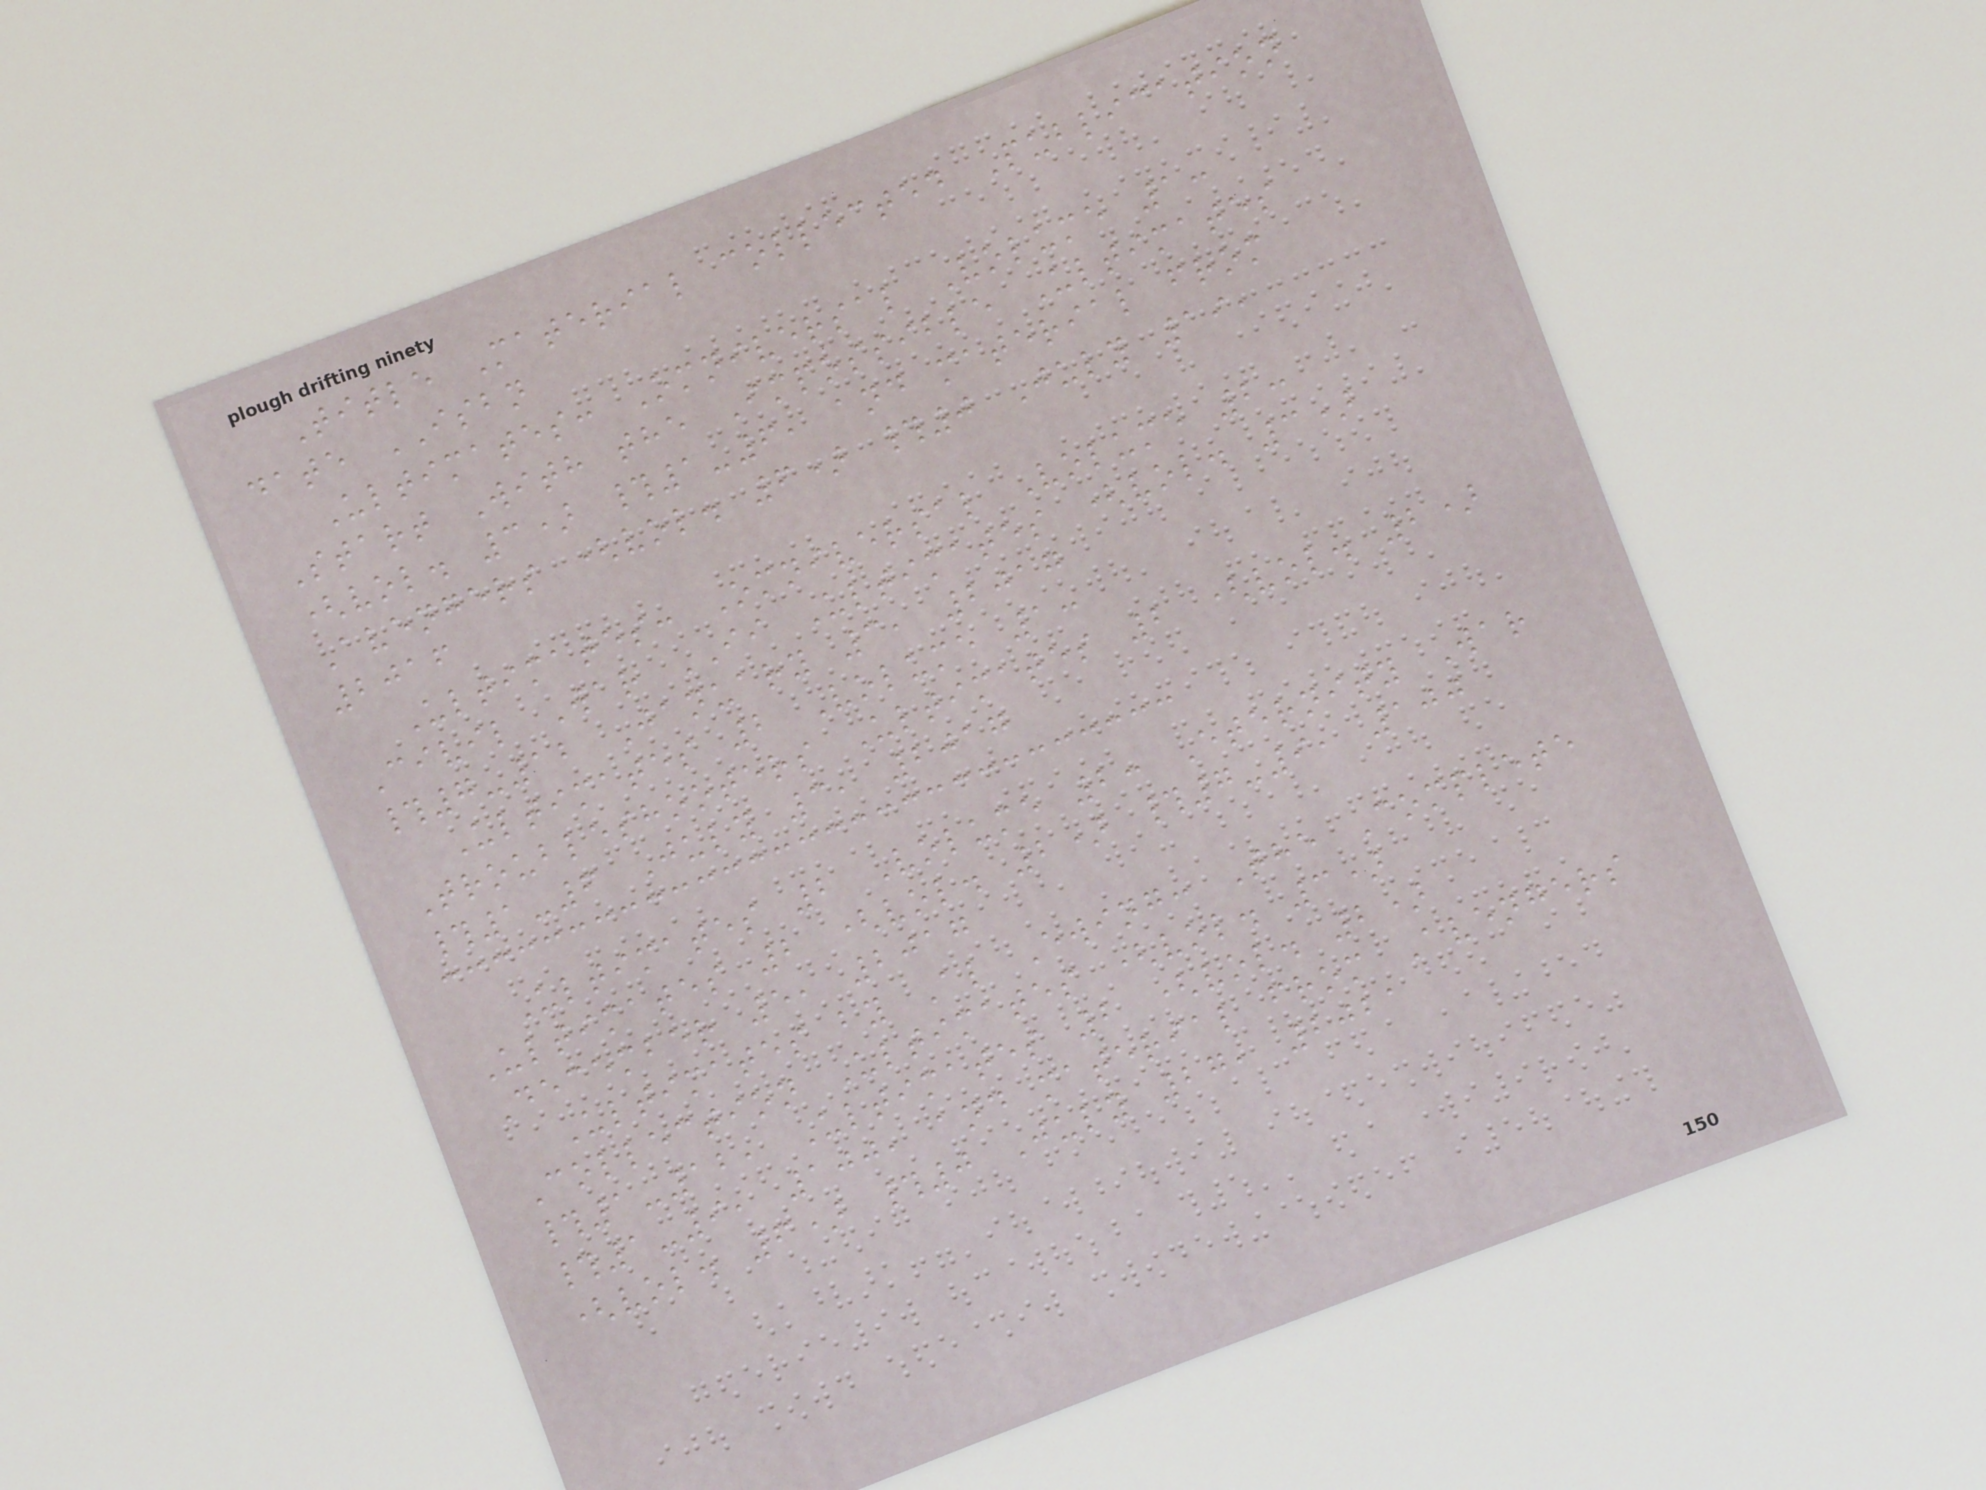Title Material collected Publication
date ISBN
Ultimates: Omniversal Volume 1:
Start With the Impossible Ultimates
(vol. 3) #1-6, and material from
Avengers (vol. 6) #0 July 19,
2016
Ultimates: Omniversal Volume 2:
Civil War II Ultimates (vol. 3)
#7-12 January 3, 2017
Ultimates 2 Volume 1:
Troubleshooters Ultimates 2 (vol. 2)
#1-6 July 3, 2017
Ultimates 2 Volume 2: Eternity War
Ultimates 2 (vol. 2) #7-9, 100
December 5, 2017
Ultimates by Al Ewing: The Complete
Collection Ultimates (vol. 3)
#1-12, Ultimates 2 (vol. 2)
#1-9, 100, and material from Avengers
(vol. 6) #0 July 27, 2021
